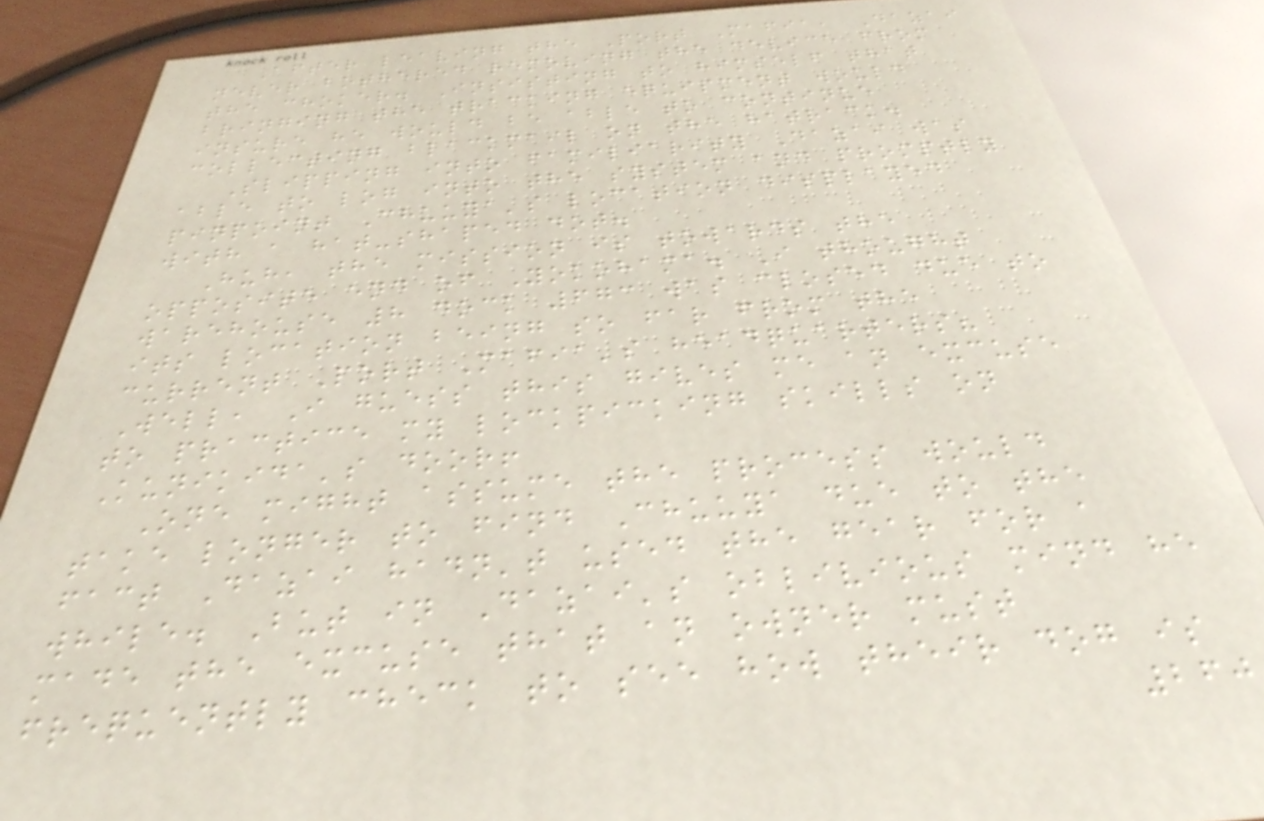After leaving the Port Mafia, Dazai
never bothered removing the device from
the choker. Insisting to himself that
bringing the tracking equipment would
insure he would be able to continue
collecting blackmail on the hatrack.
Slipping into familiarity Dazai was
able to log into the system and promptly
pinpoint Chuuya's location displayed
with a hat-shaped dot.
Huh, the mission is towards the
opposite end of Yokohama. I thought
warehouse 8 dock 673 was closed due to
its location being so far from the
current Port Mafia's headquarters?
Well, I guess this gives me an excuse
to practice my lockpicking skills on
Kunikida's door!
One might assume the process would
take longer to find Chuuya due to the
fact Dazai hadn't used the gear for a
while. But in Dazai's oblivious mind he
made the excuse that an owner must
frequently check to see how their dog is
260
